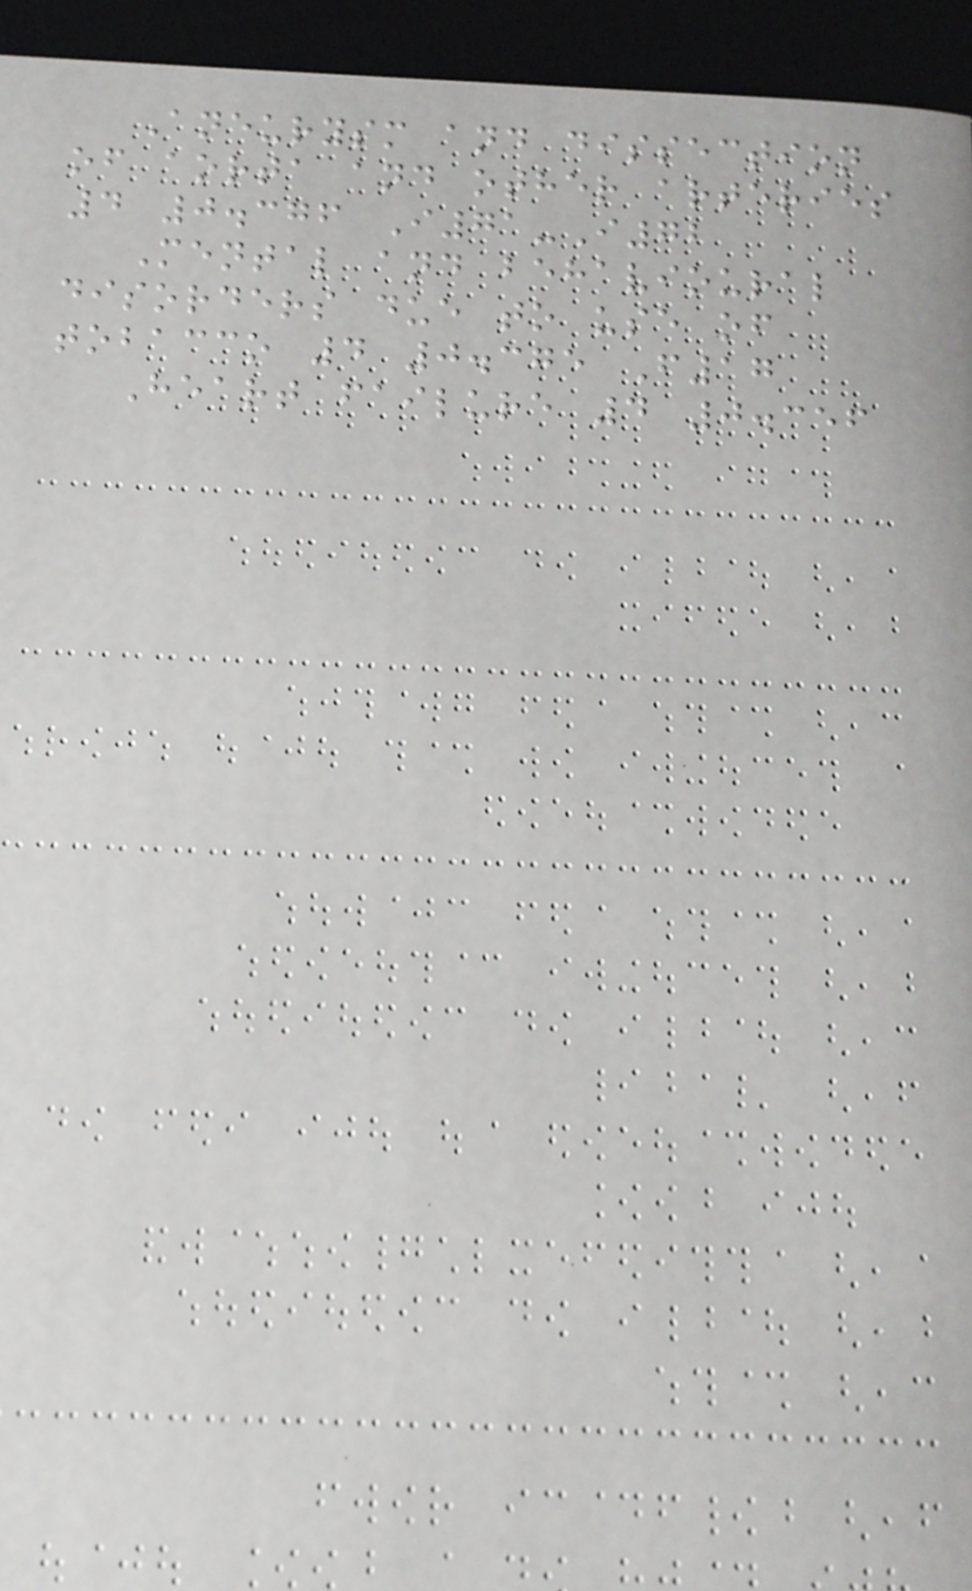Aneurysm and dissection
of aorta and other arteries
4 0.376 I71-I72
Mental and behavioural
disorders due to use of
tobacco 4 0.375 F17
Heart failure 4 0.356
